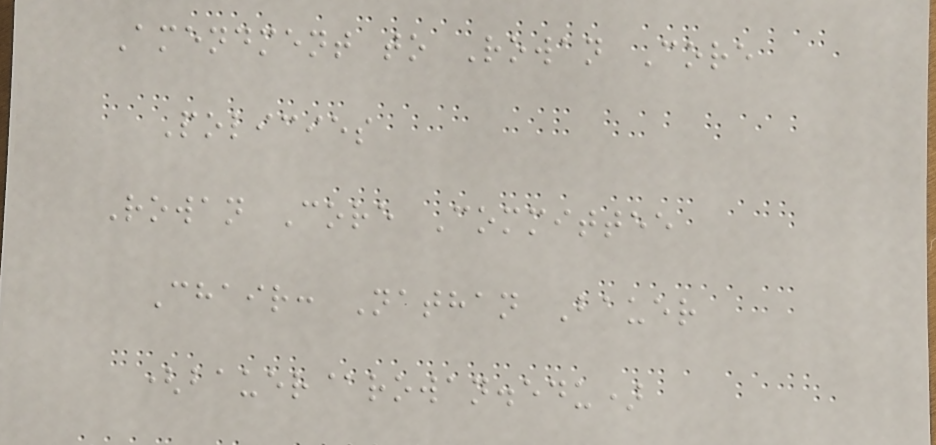Amendment to Rowan Core
Policies
Rowan Core Committee
Chair: Nathan Bauer
(bauer@rowan.edu)
